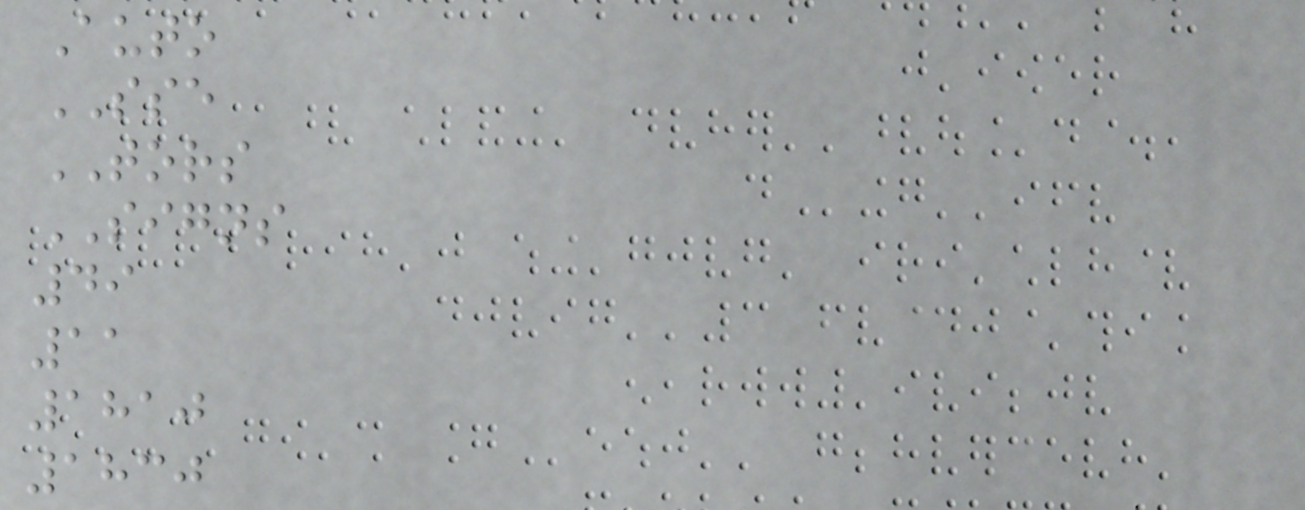Auto
SSE
TORS
SIGNS
49
11
1810
1830
